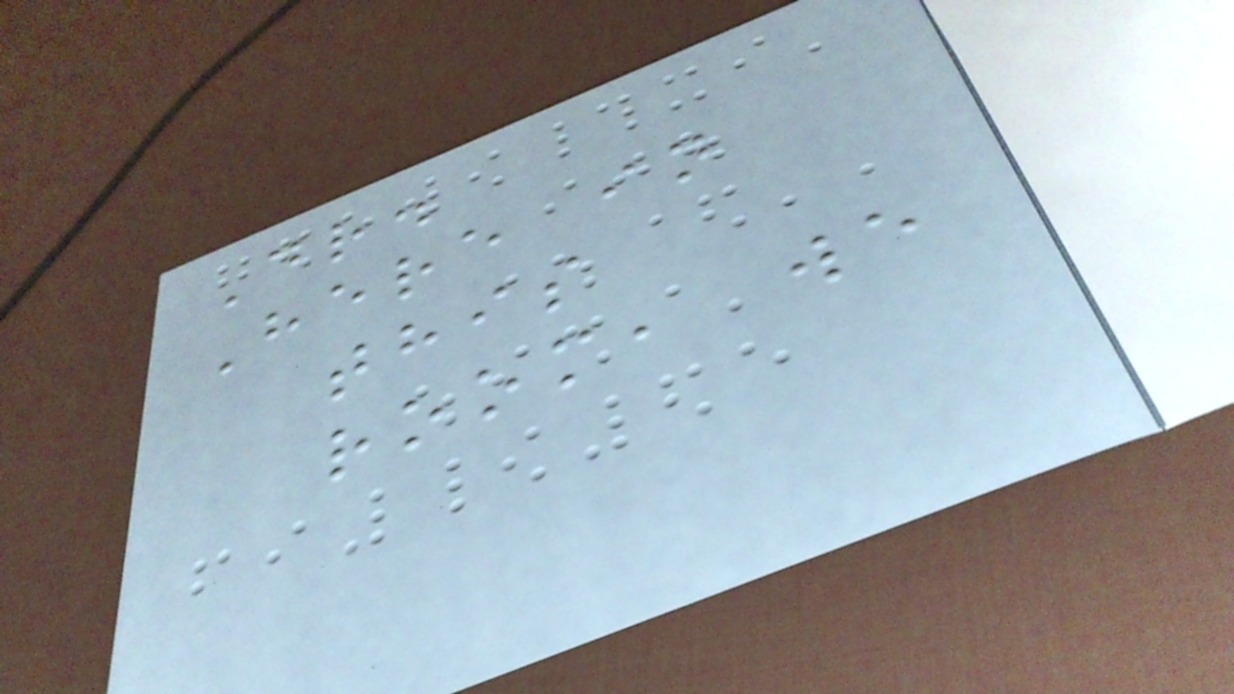Dr.
Here in
this
room, we
